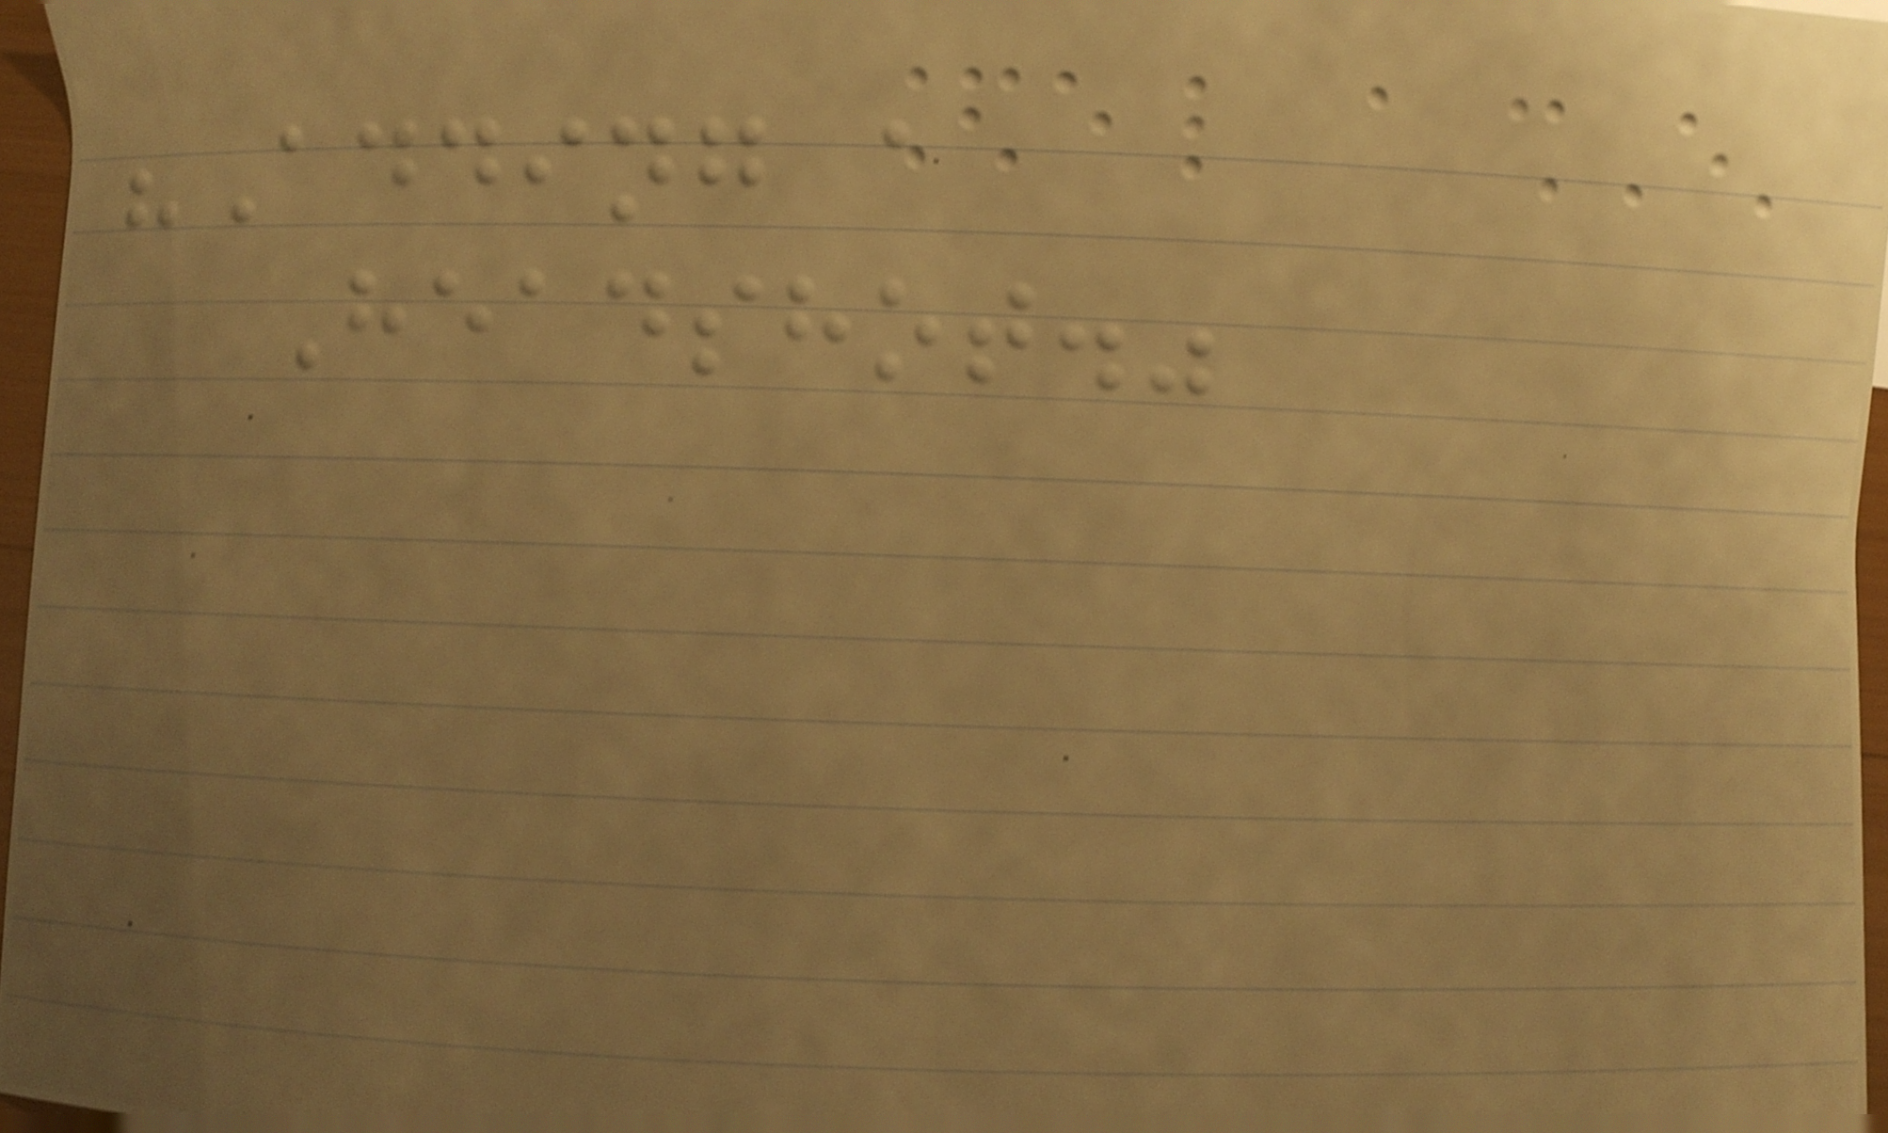"Adding a
Headshot."
